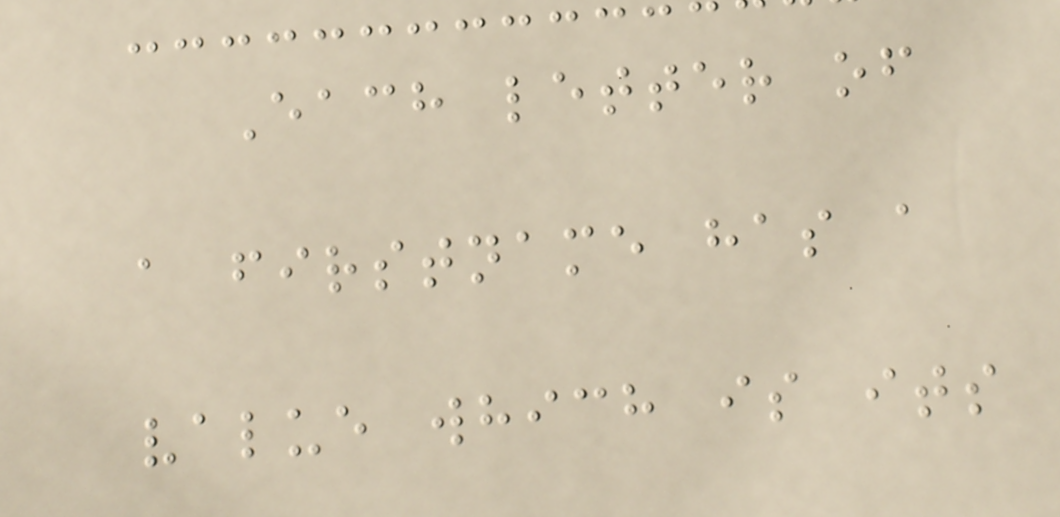Each letter of
a firstname has a
value which is its
